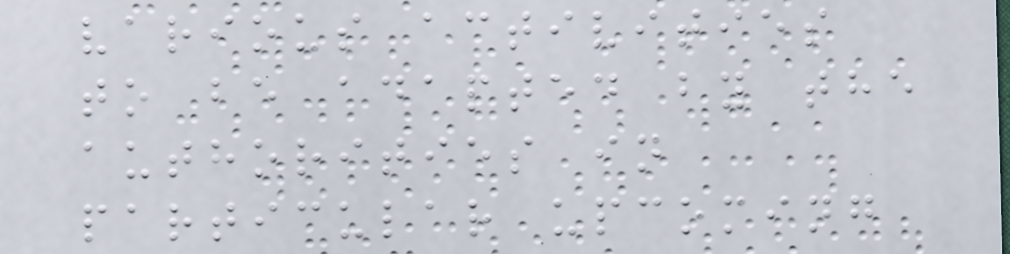various activities
to be adapted by the
authorities in
particular upcoming
